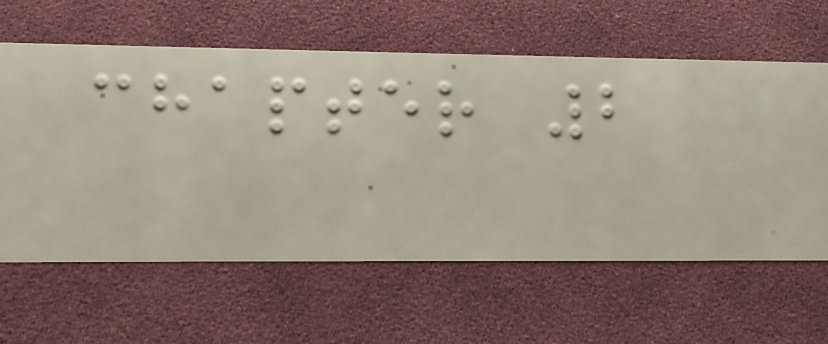chapter 2
